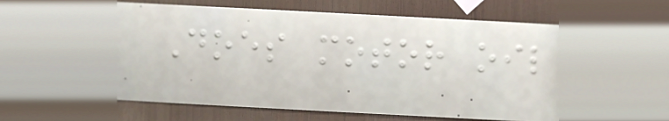Does motor oil
